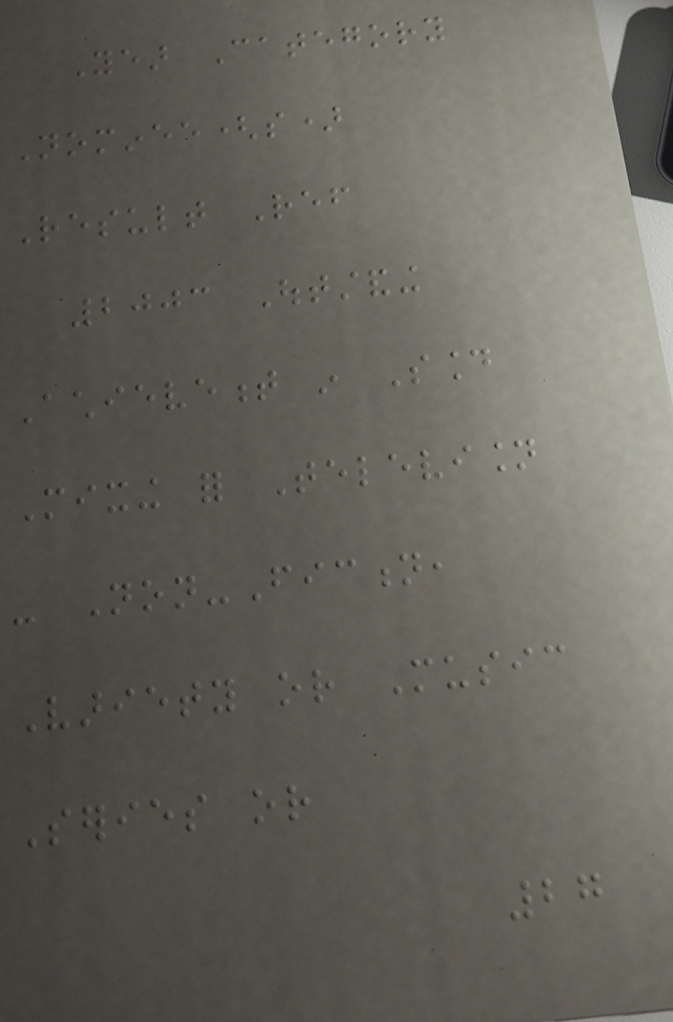Year Category
Nominee(s)
Result Ref
2003 Outstanding
Achievement in Sound
Mixing for Television
- Non-Fiction,
Variety or Music
Series or
27
